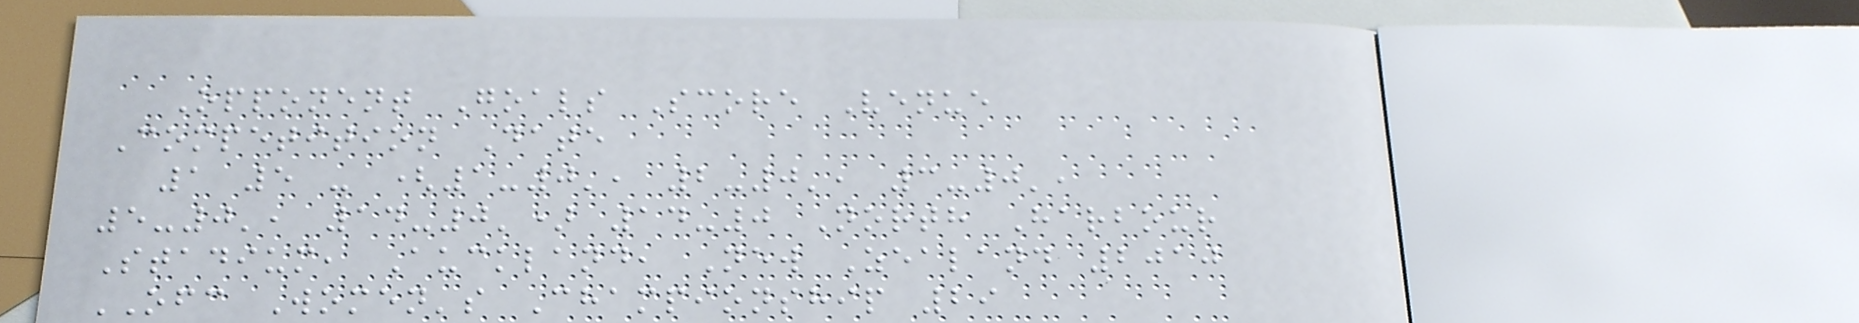Opponent Goals Score Venue
Competition Date
1 5 - (1-0', 2-0', 3-0',
5-0', 14-0') 14-0 North Harbour
Stadium, Auckland, New Zealand 2010
OFC Women's Championship 29
